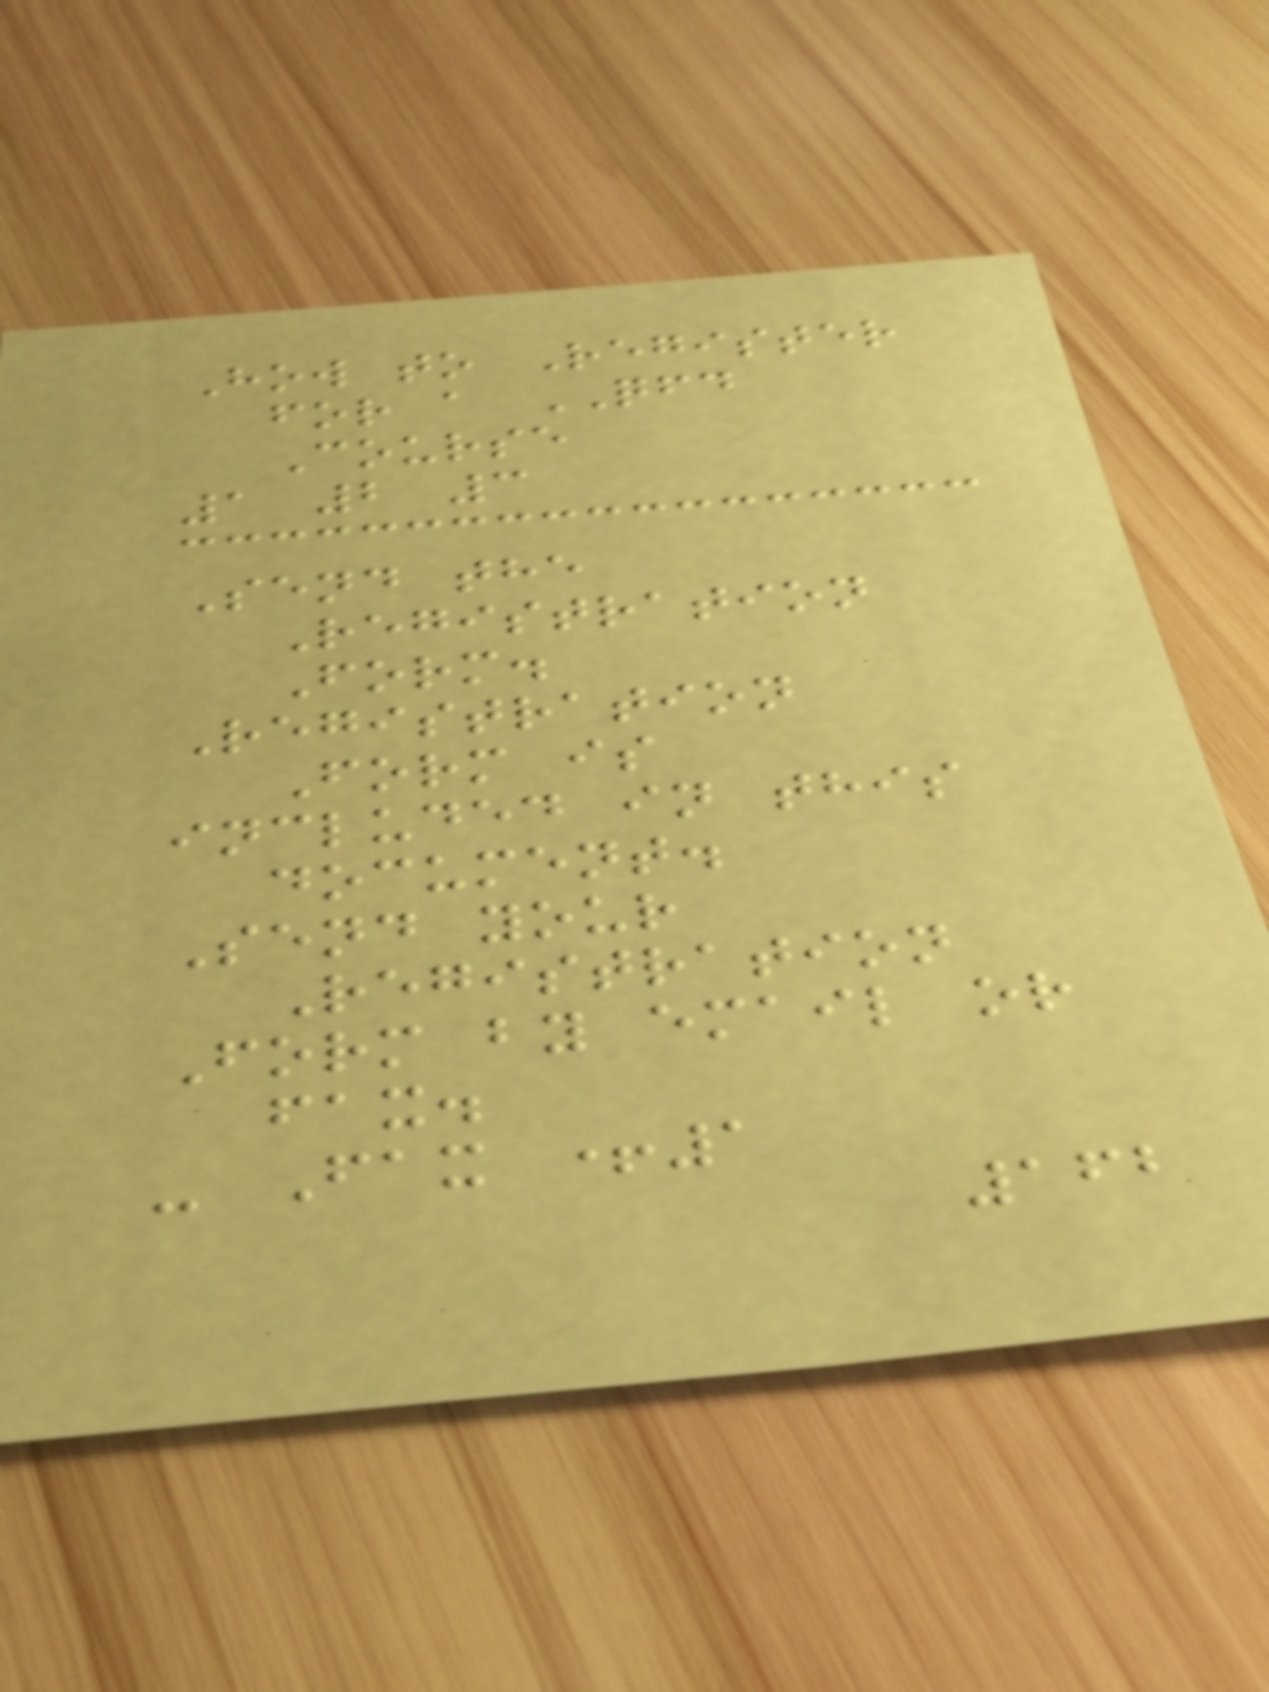How to Register
for a QFD
Course
1 2 3
Send the
Registration
Form.
Registration
Form is
included in this
document.
Send your
Registration
Form by email or
fax.
- Fax +1
162
